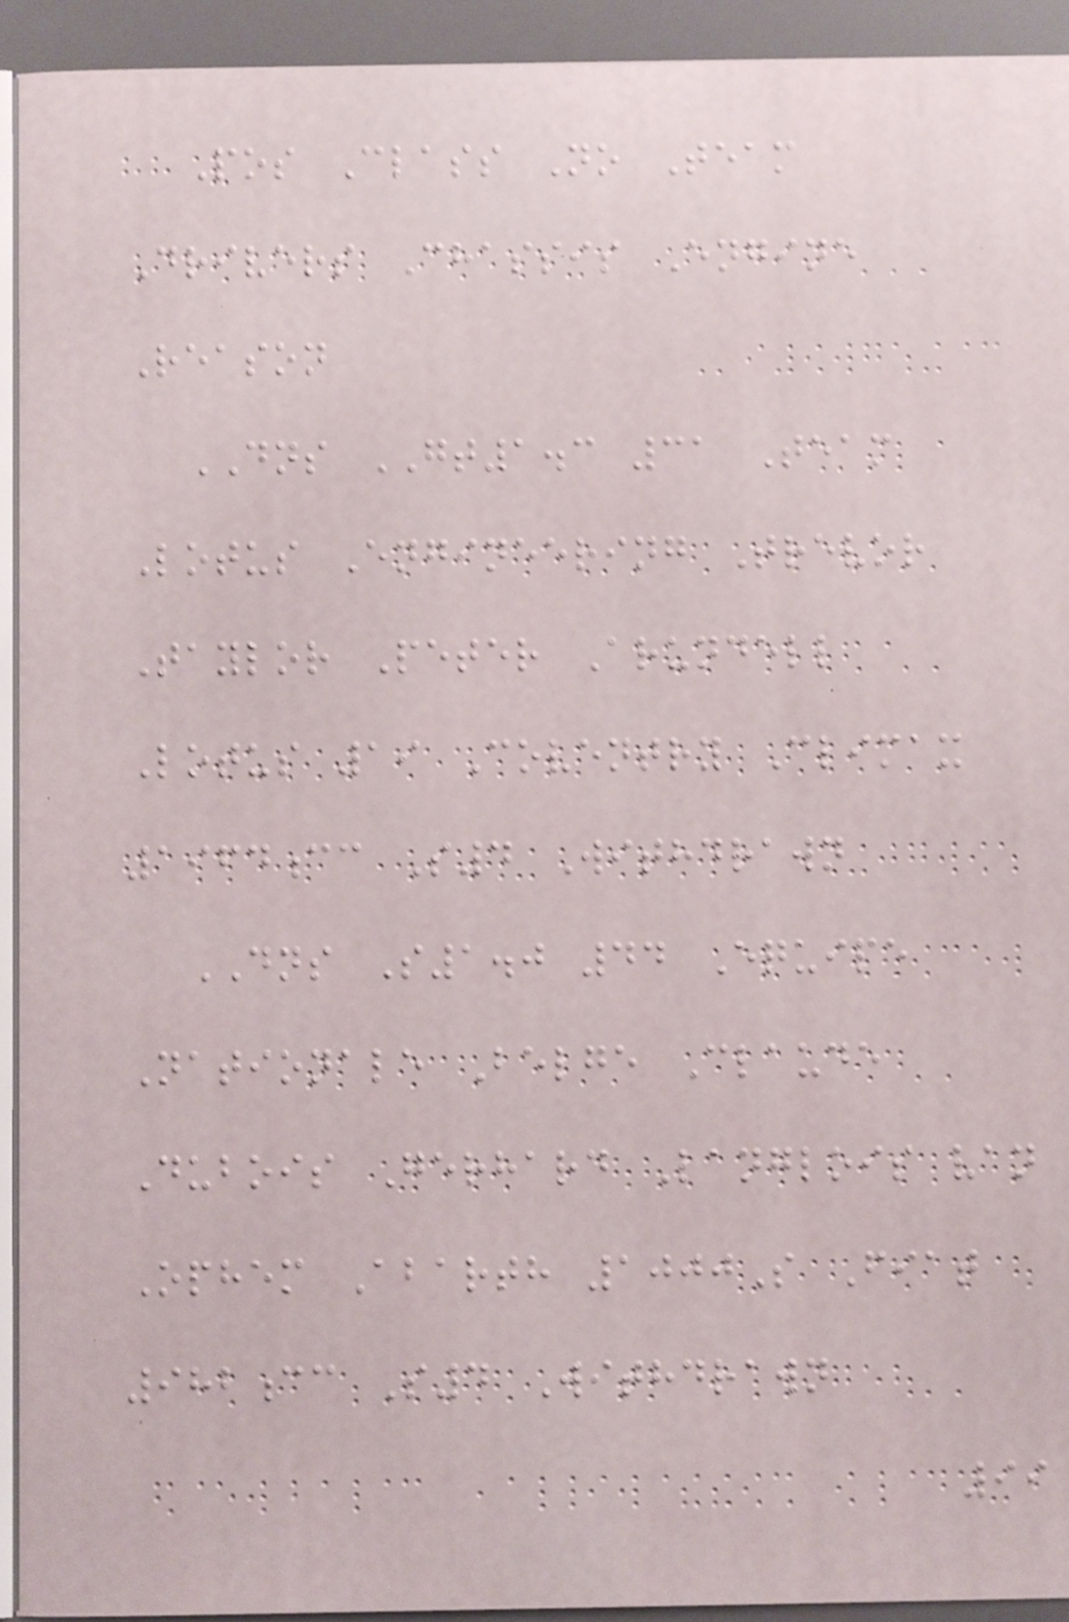Pos Class No Team
Drivers Chassis Engine
Reason
DNS GT1.3 31 Team
Lotus Engineering Trevor
Taylor Peter Arundell
Lotus 19 Coventry Climax
1964cc S4 Withdrawn
DNS S1.0 44 Equipe
Nationale Belge Claude
Dubois Gerhard Langlois van
Ophem Abarth 1000S Fiat
982cc S4 Withdrawn
99
